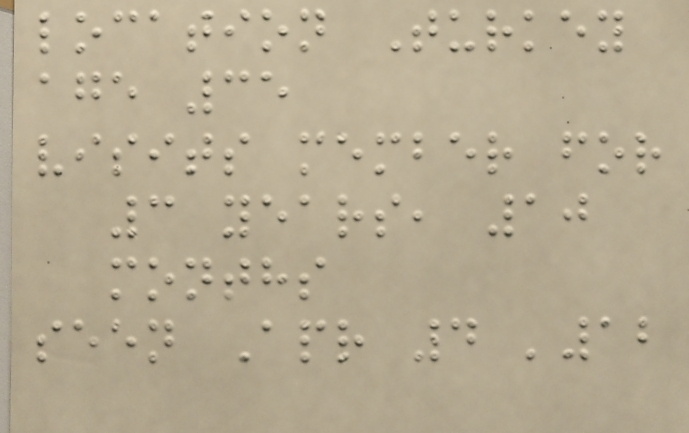location Turkey
age 35
visits member for
3 years, 10
months
seen Apr 4 '12
